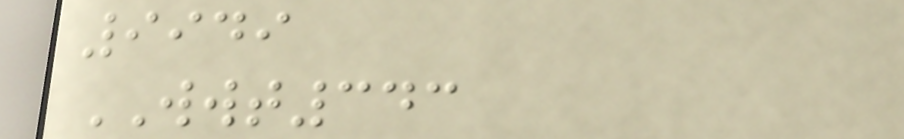9949
WWT343
